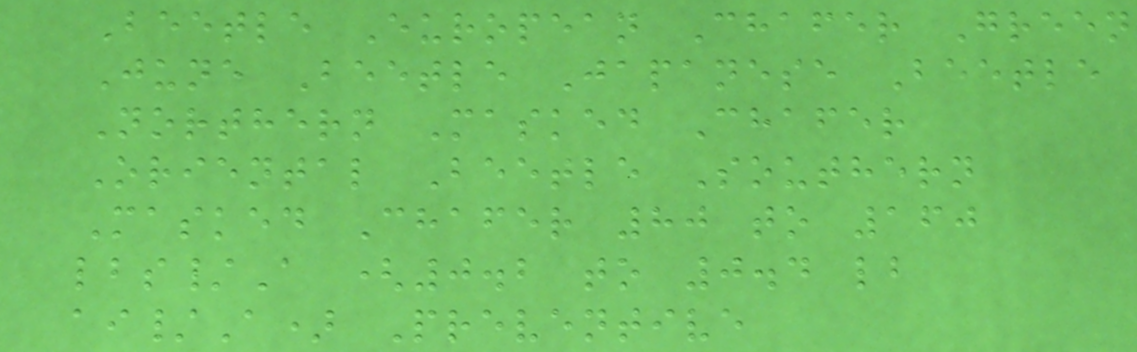Beetle European Chafer Green
June Beetle Japanese Beetle
Northern Masked Chafer
Oriental Beetle Southern
Masked Chafer 80 to 160
lbs/A (0.2 to 0.4 lb
ai/A) Preventive
